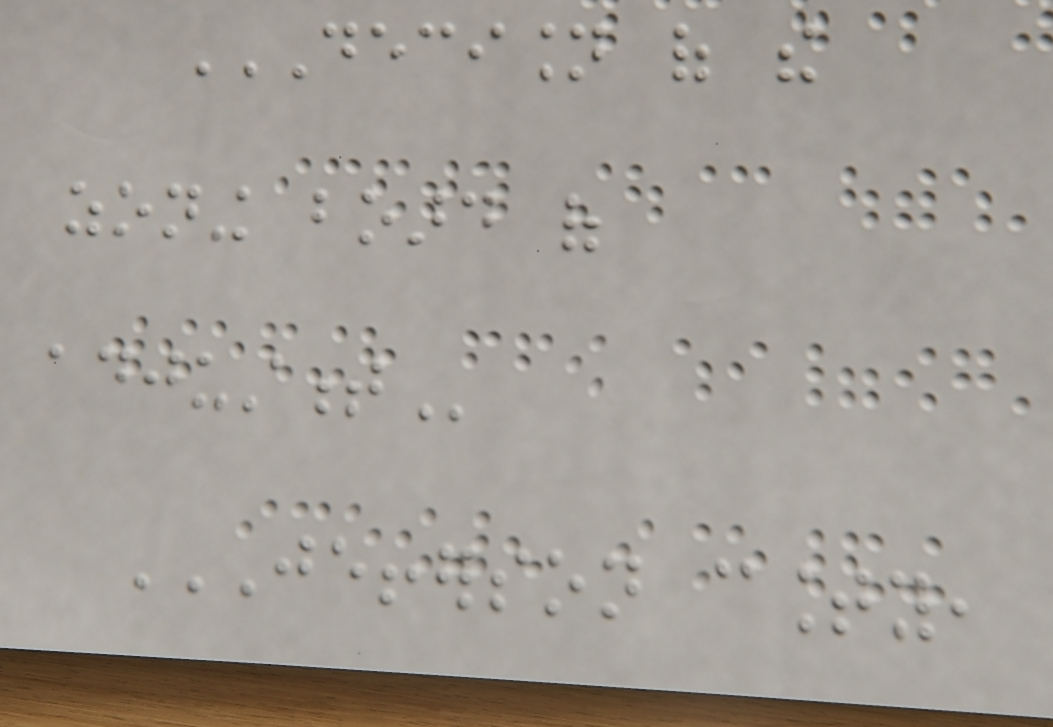DECISION OF THE
ZONING BOARD OF
ADJUSTMENT
JEFFERSON COUNTY,
